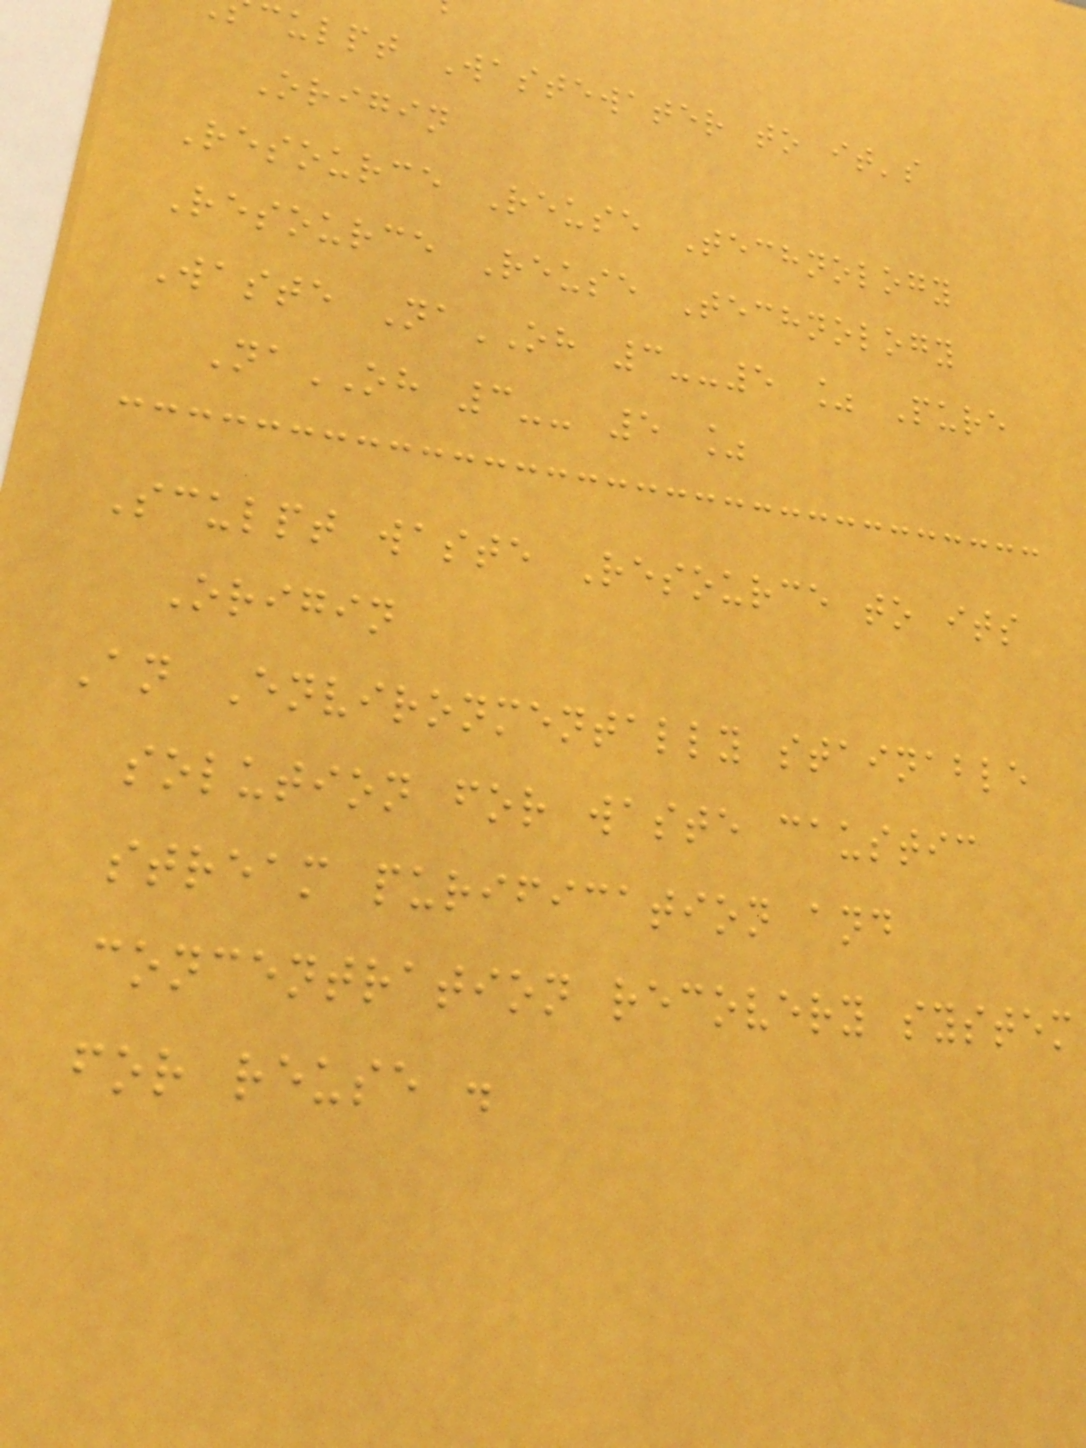culpt Wastewater to it's
Origin
Resource Reuse Technology
Resource Reuse Technology
Waste NaOH 3--5 % Pure
NaOH 3-- 5 %
Sculpt waste Resource to its
Origin
An Environmentally stainable
solution for waste caustic
stream purification and
concentration recovery system
for reuse .
